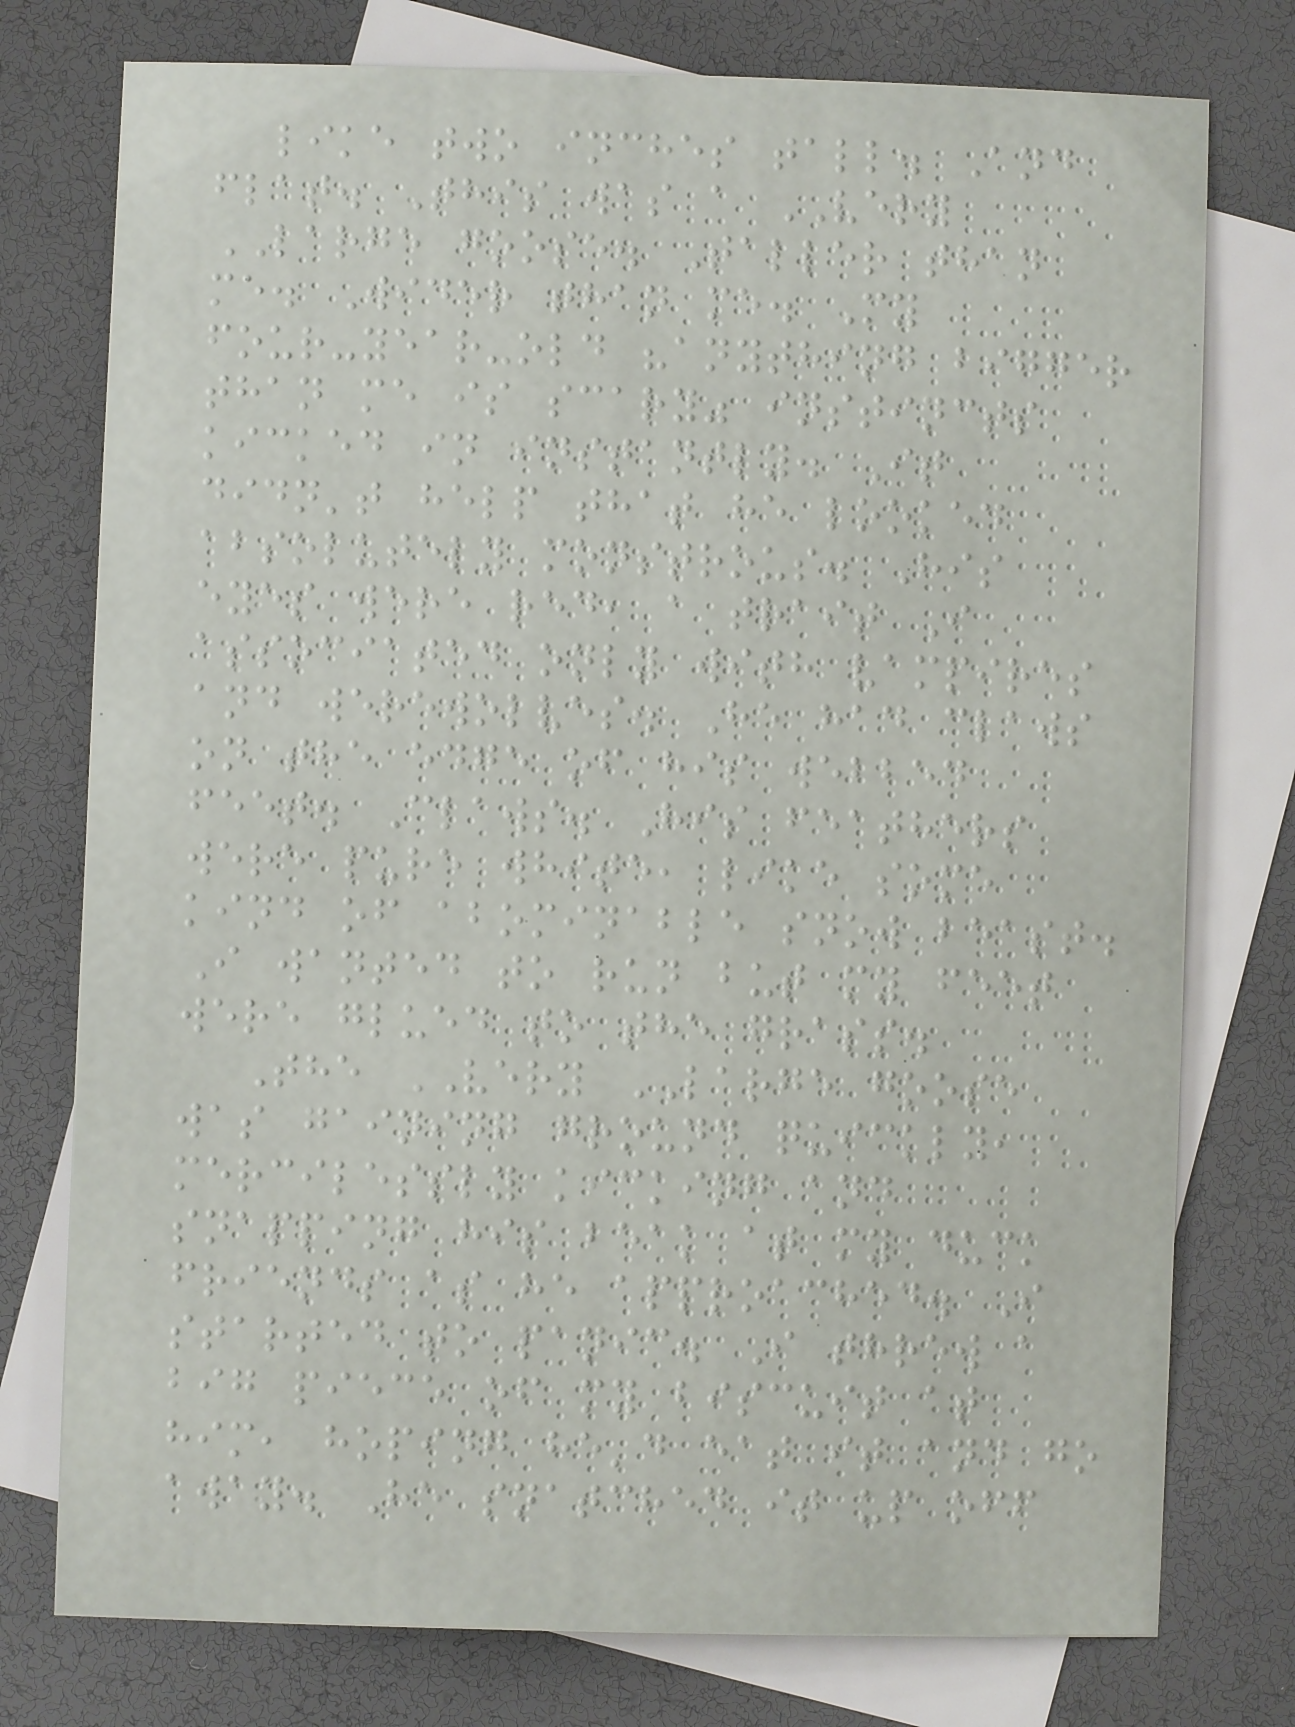like two inches tall. And
flat. This was a VERY
LARGE goose. Taller than
me. Wider than me. My
four-year-old "anything bigger
than me is scary" instincts
kicked in instantly. It
didn't help that he looked
absolutely monstrous. His
eyes were red, a trait I
associated only with vampires
and werewolves. He had claws
on the edge of his webbed
feet. Claws. His feathers
were pure white, like some
kind of abominable snow beast.
I wanted to run but my feet
were glued to the grass.
The VERY LARGE goose
was gaining ground quickly,
mercilessly kicking and
snapping his beak at my duck
friends as he approached. I
started to panic. I threw a
big piece of my biscuit at
him, hoping he'd eat it and go
away. He snatched it up off
